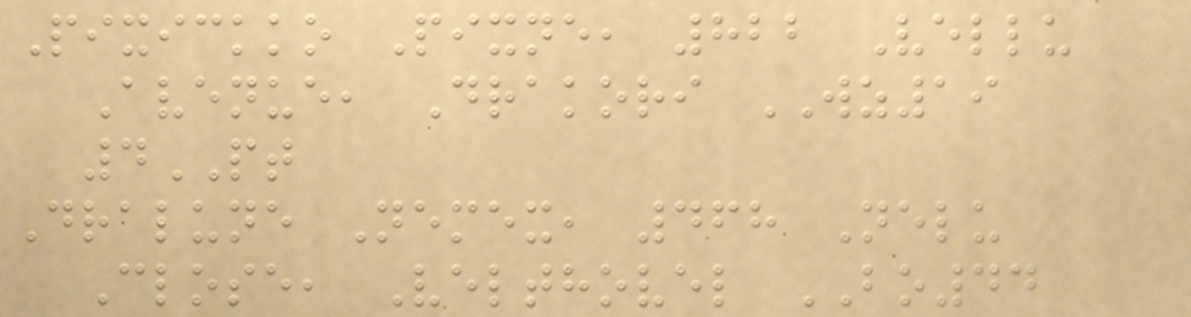Pixickko Pixne, 822 Vellu
Avenue, Drakori WZ19
4PT
Dralune Nemex, 468 Nelu
Close, Velthovel BO44
